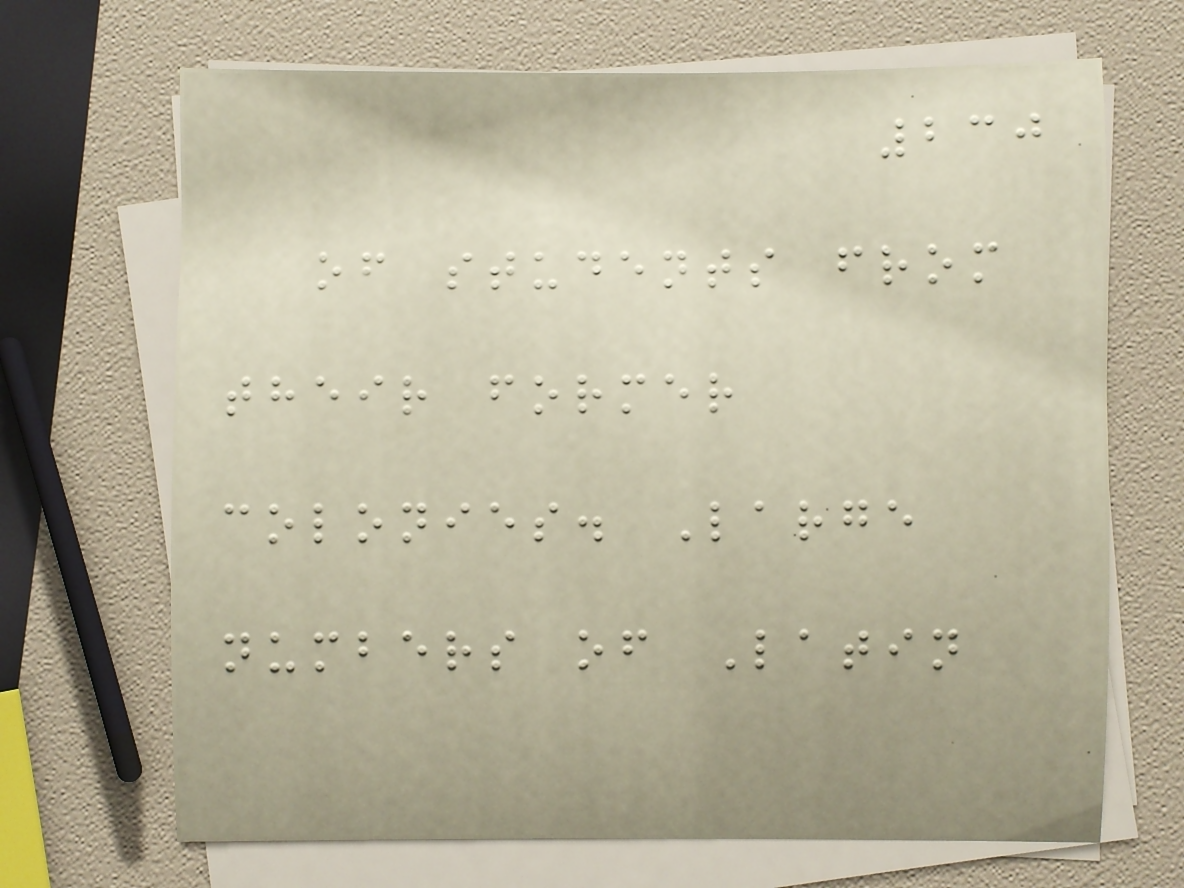230
of students from
their former
colonies. Large
numbers of Latin
